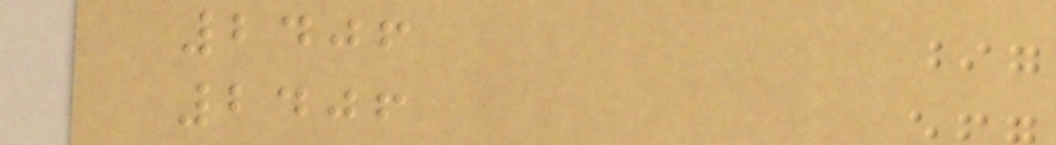2406
2406
